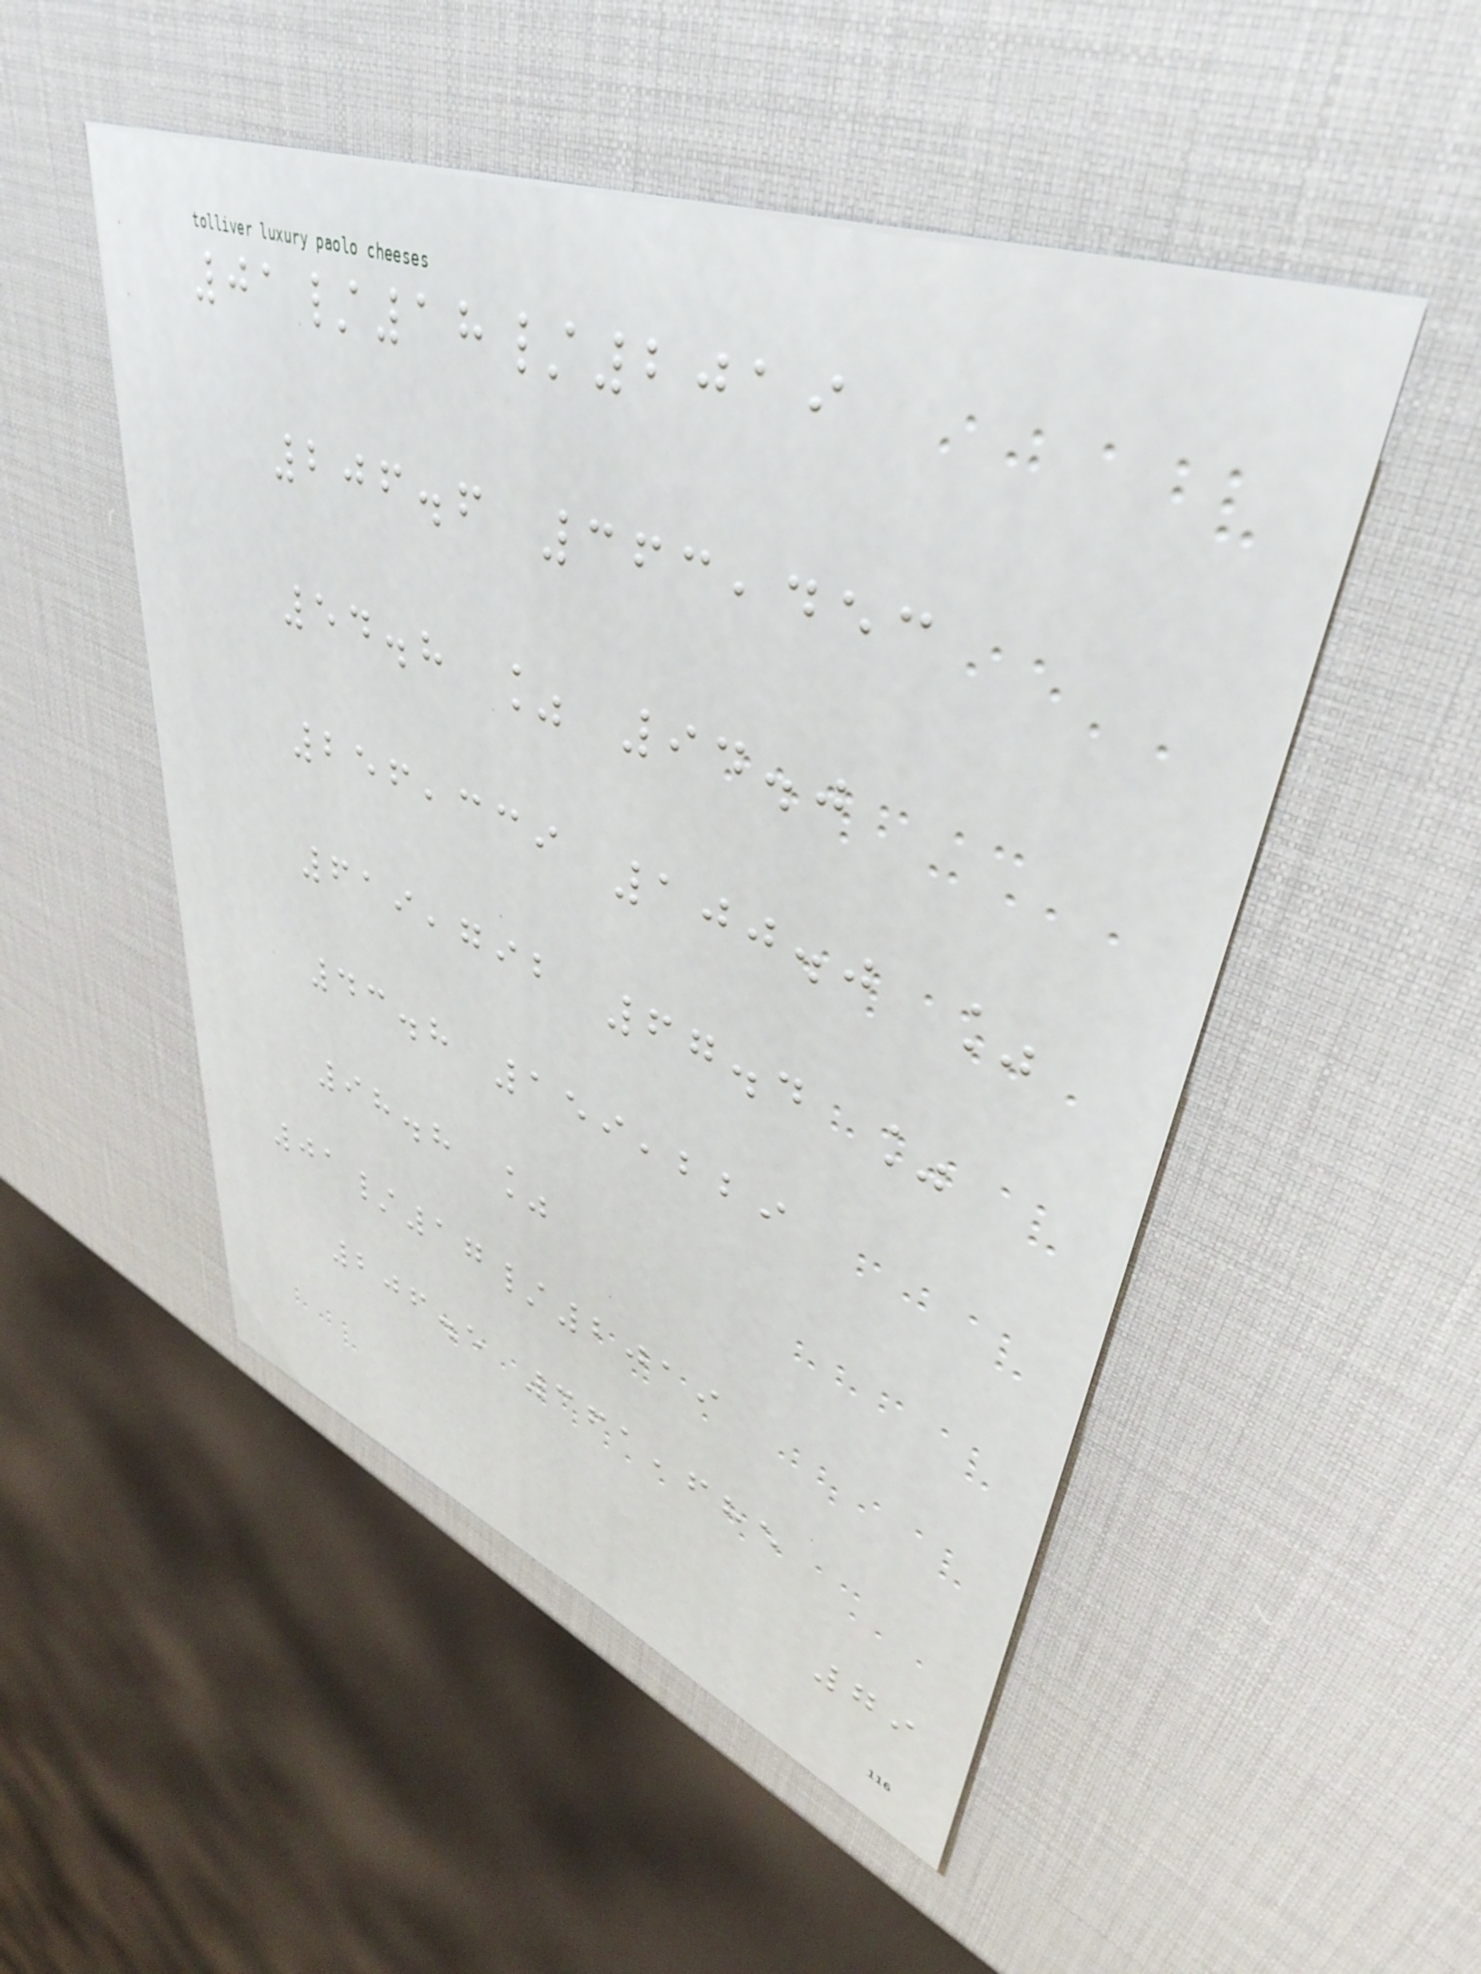01/18/2019
206.6 363,453
54.8 % 94.0
256,339 100.0 %
619,792 67.4 %
43.8 159,229
98.8 %
01/17/2019
206.5 361,685
79
